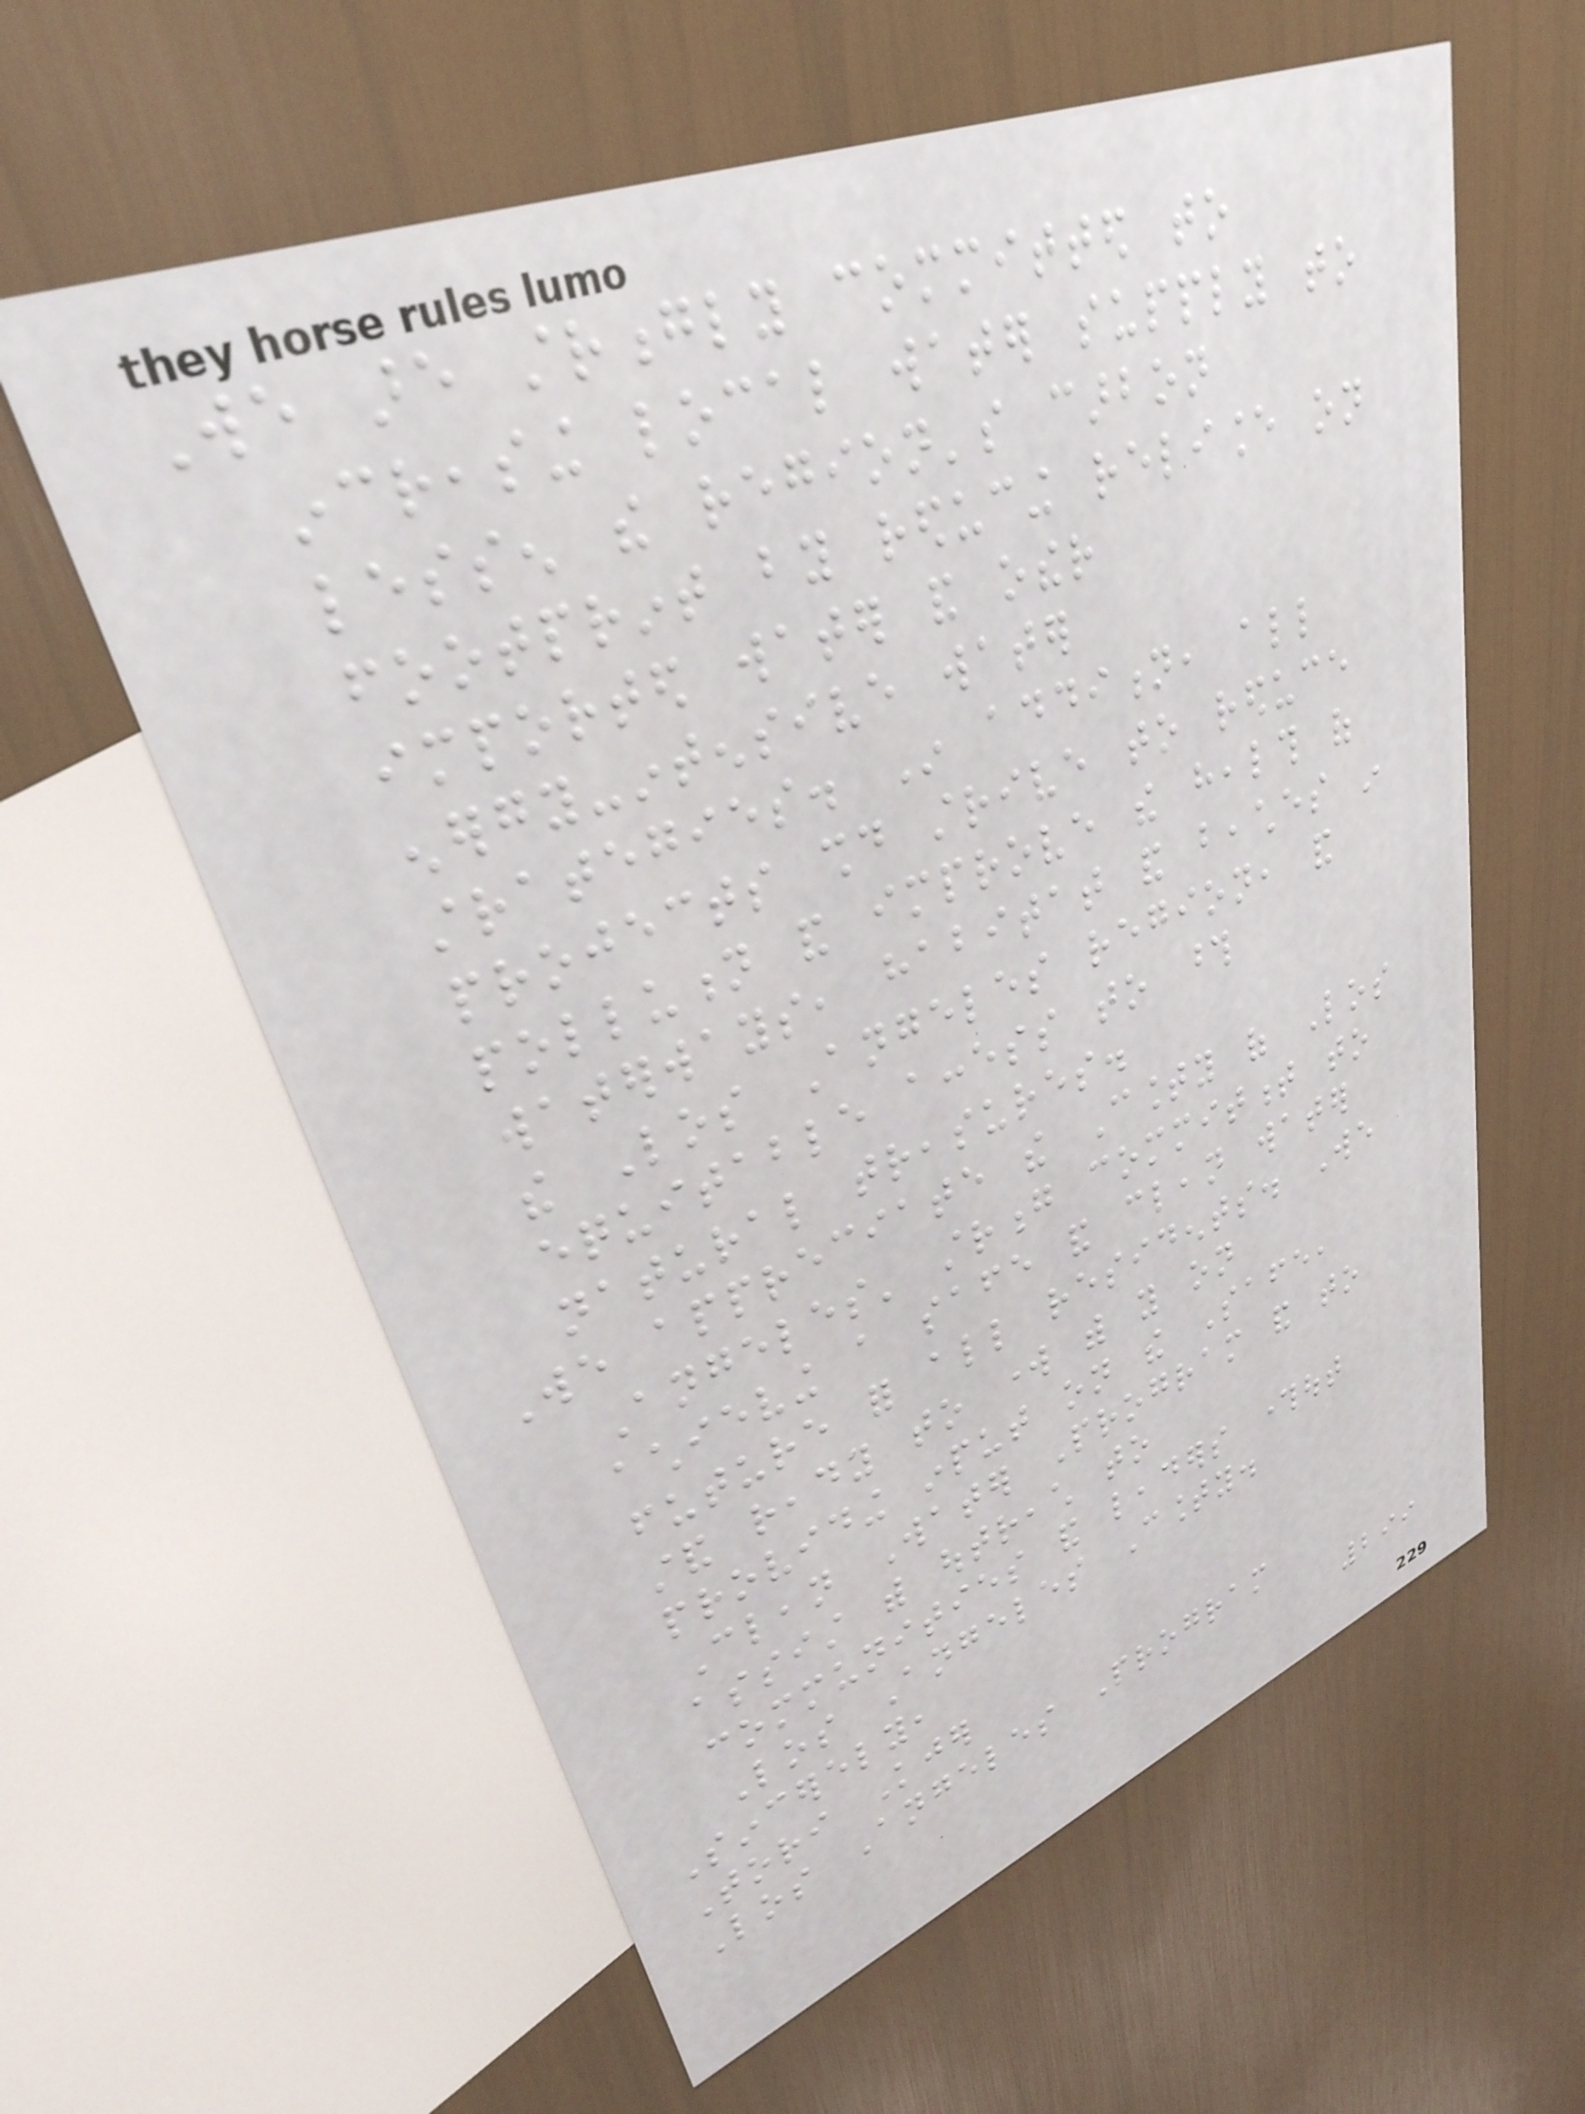We are strongly committed to
increasing local water supply to
lessen the region's carbon
footprint by reducing reliance on
imported water and other
energy-intensive water
strategies. In addition, all
projects should strive to reduce
pollution and improve the health of
waterways, habitat and beaches in
the Los Angeles region, and
equitable access to those
natural treasures.
We appreciate the County of Los
Angeles' strong commitment to
achieving a safe and clean water
future for all residents. We
stand ready to work with you on
providing input on the Safe,
Clean Water Program and to
assist with outreach to
communities and leaders throughout
Los Angeles County.
Sincerely,
Tori Kjer
Los Angeles Program
299
